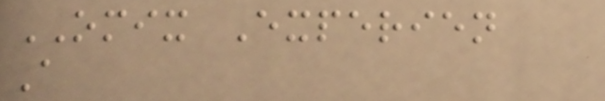OMIX Experien
A
